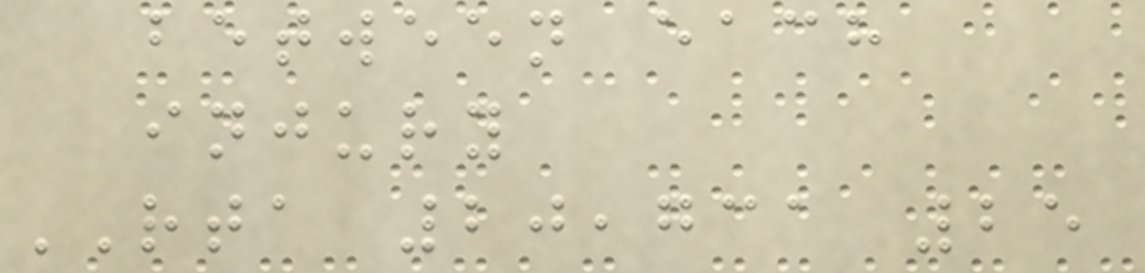between each
injury
RTA 20,731 25
